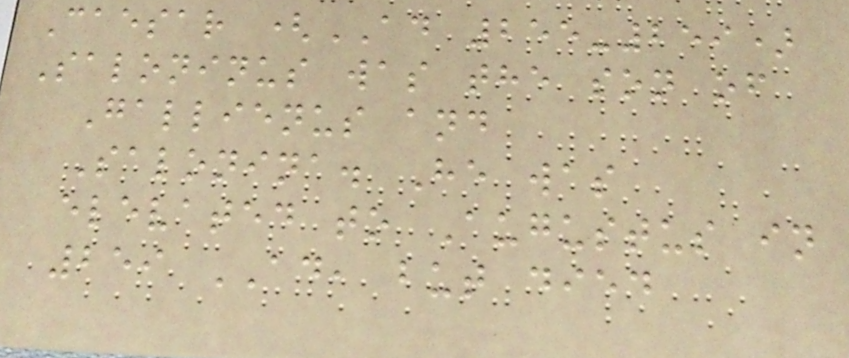Caesar (AD 255-259)
Saloninus was the son of
Gallienus and
Salonina. He was
elevated to Augustus in
259 AD, but died
